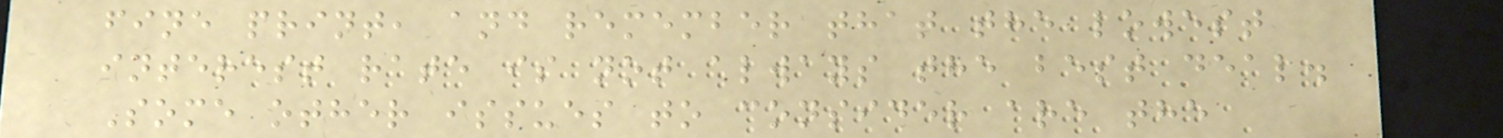fine print, and remember that the lowest
interest rate is not always the best deal.
Some other issues to consider are the
